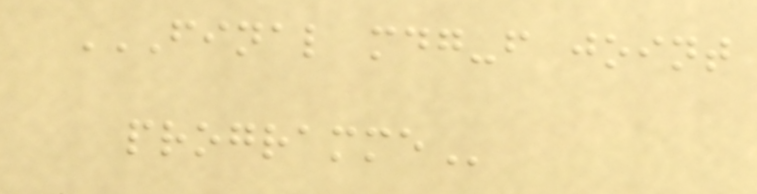FINAL MDG-F JOINT
PROGRAMME
